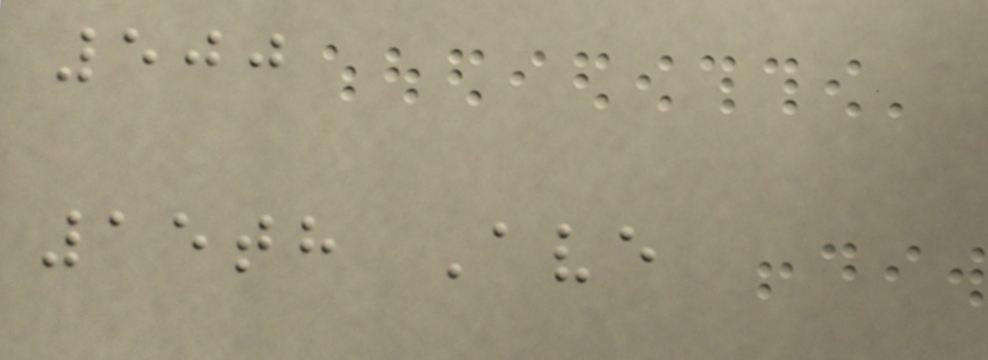500
15th Ave
